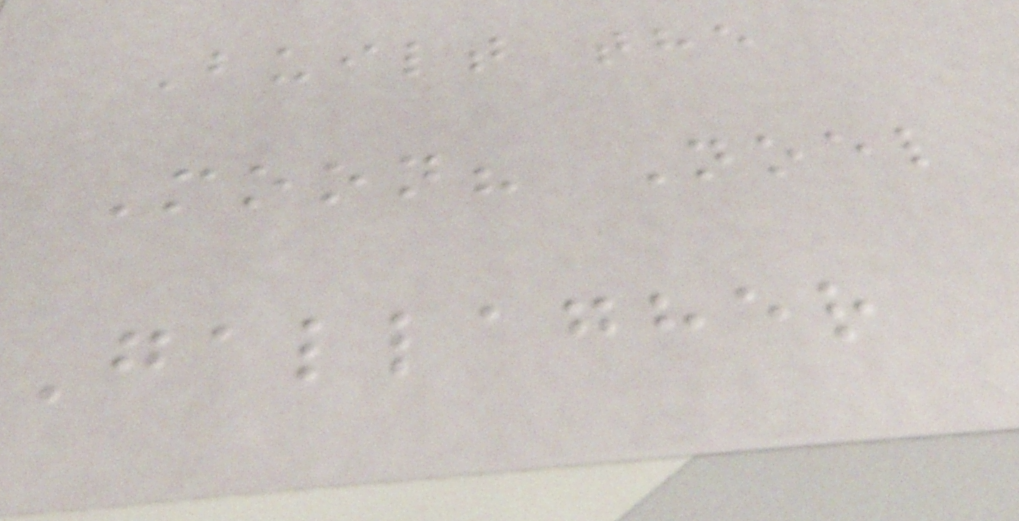Built the
Moon? Noel
Gallagher
